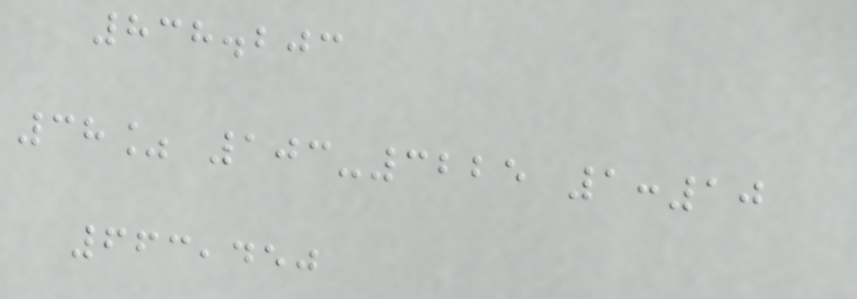838.203
38% 103-3225 1:10
663,450
